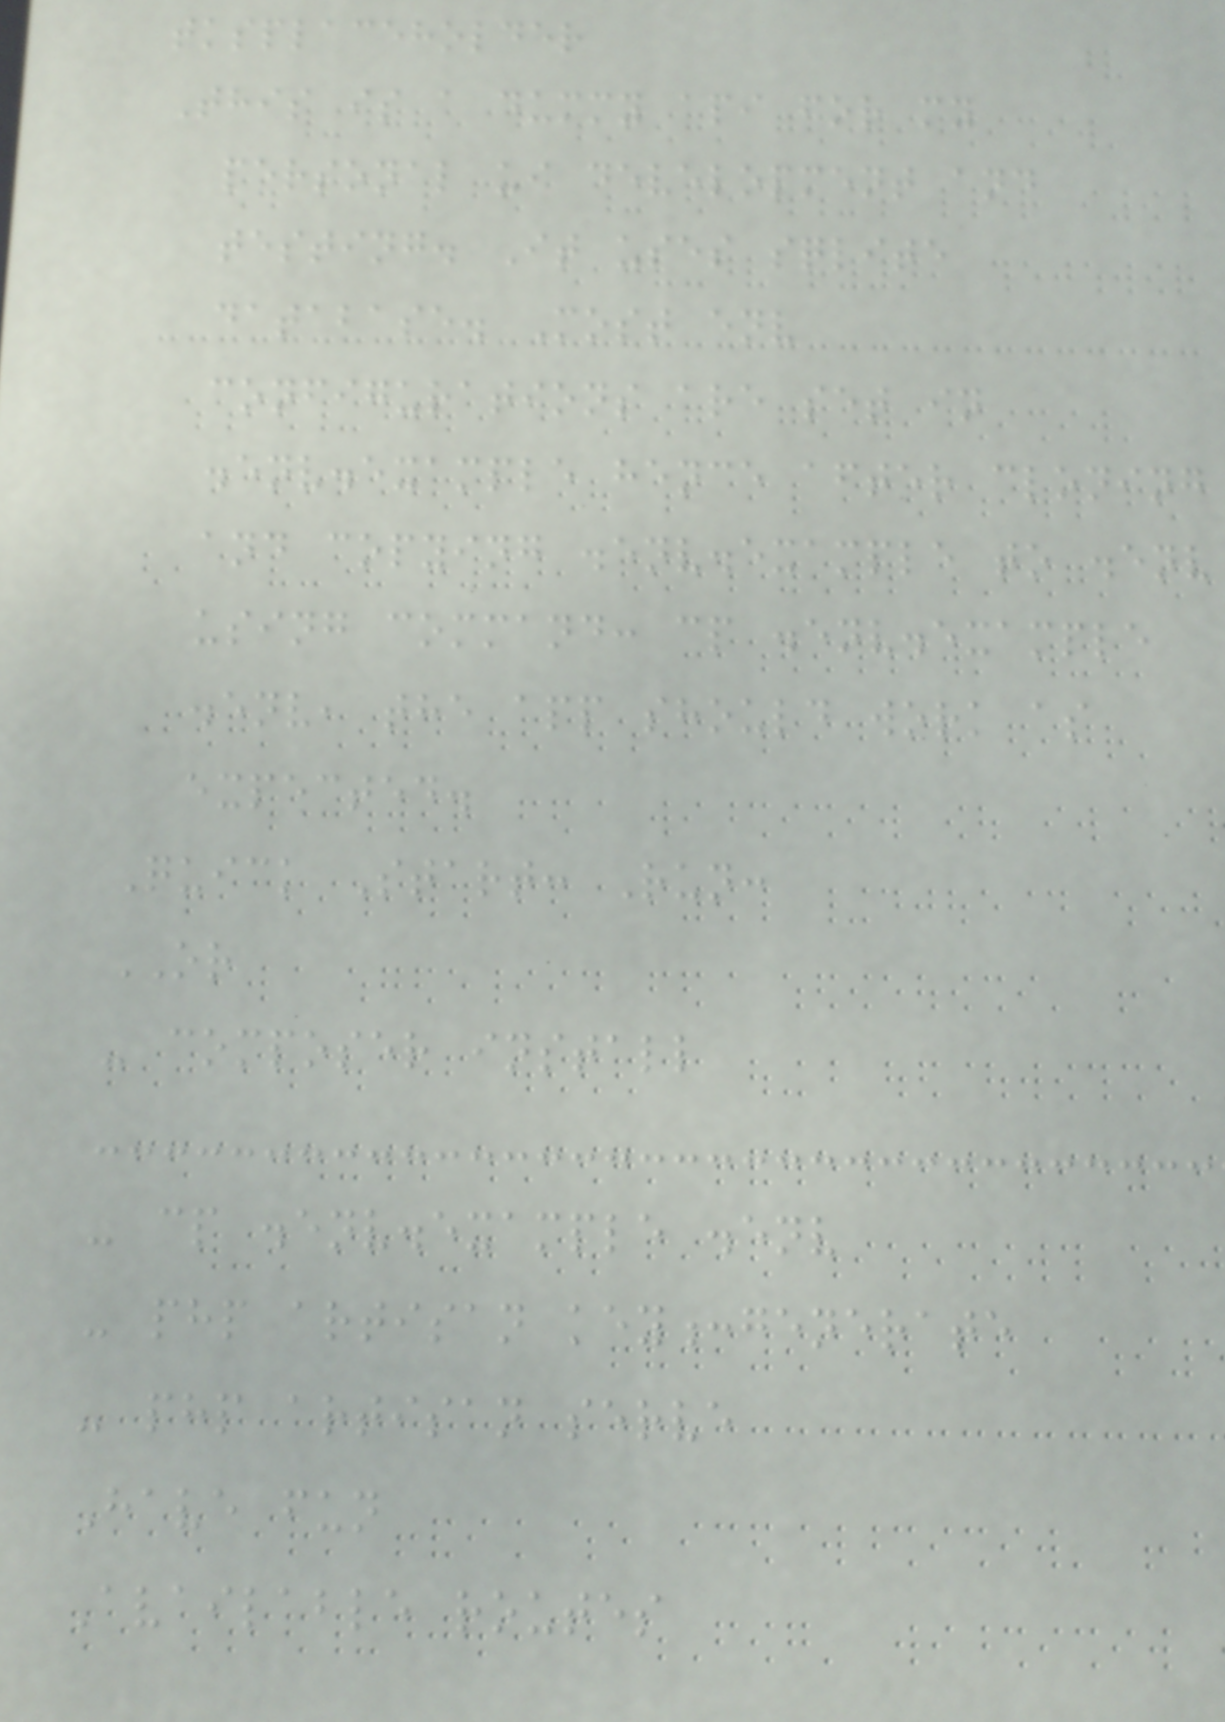tksplaceholder
This is a dummy api for my
personal ui development and
testing. It uses sqlite
database. Most env
configurations are set in
.env.example hence after cloning
and copying .env.example to .env
using command: cp .env.example
.env, the app should work as
expected.
Quick Start: Run:
OR
- composer install
- cp .env.example .env
- php artisan key:generate
- php artisan serve
Have fun
Available routes
